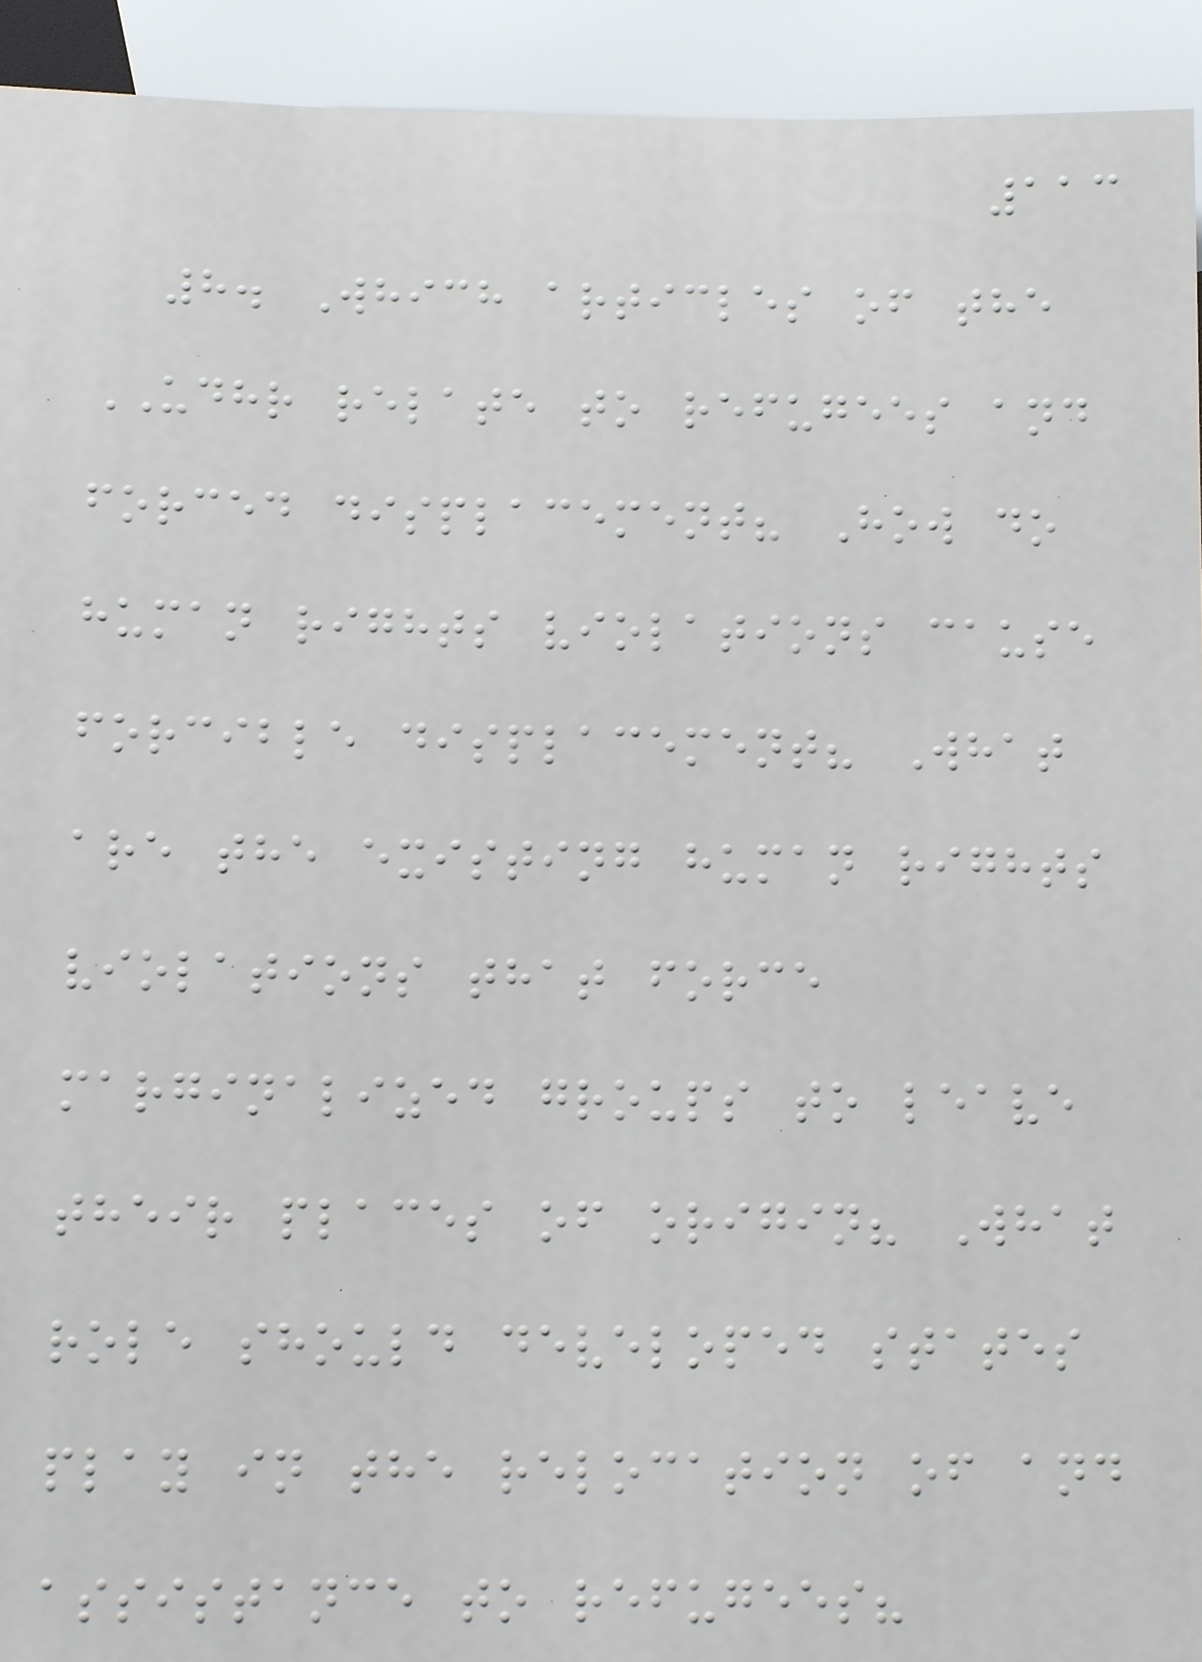113
8. Which articles of the
UDHR relate to refugees and
forced displacement? How do
human rights violations cause
forcible displacement? What
are the existing human rights
violations that force
marginalized groups to leave
their places of origin? What
role should developed states
play in the relocation of and
assistance to refugees?
